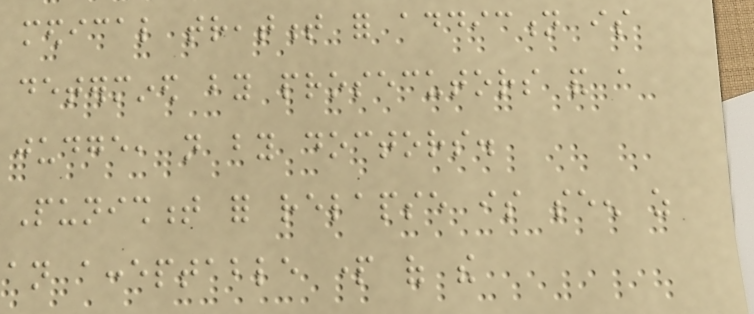medical treatment for addiction is
determined by prosecutors and a
judge, not by doctors.
Punishment for relapse is seen as
an acceptable part of the
